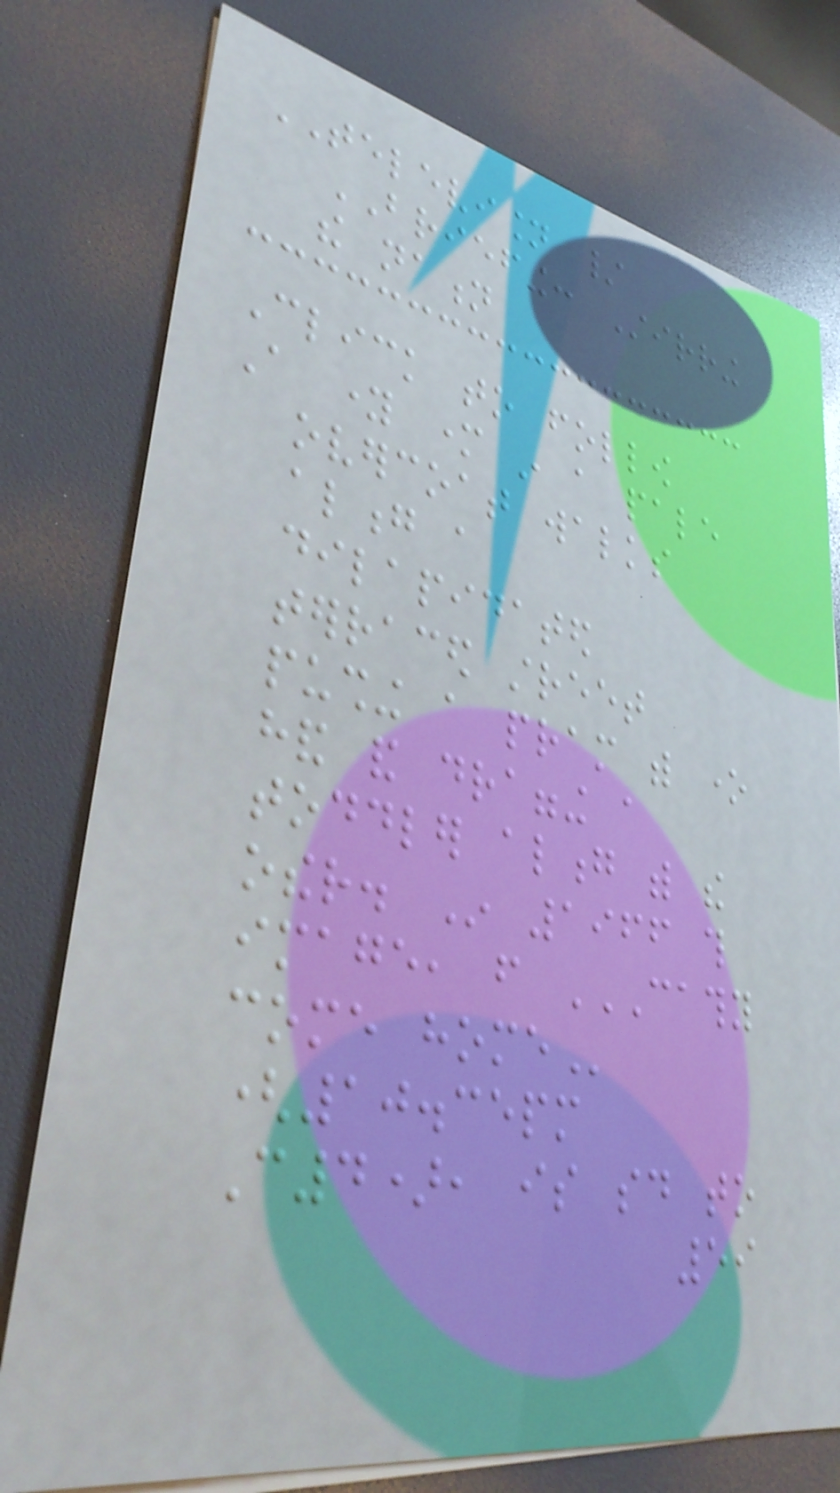TELEVISION /
BRIEFING: Stirring
the nation
Click to follow
A young mother in a pale
overcoat walks
along a
dilapidated
terraced street
pushing a pram with one
hand and dragging a
toddler along with the
other. In 1966 this
image, from CATHY
COME HOME
(10.35pm
C4), is said to
59
